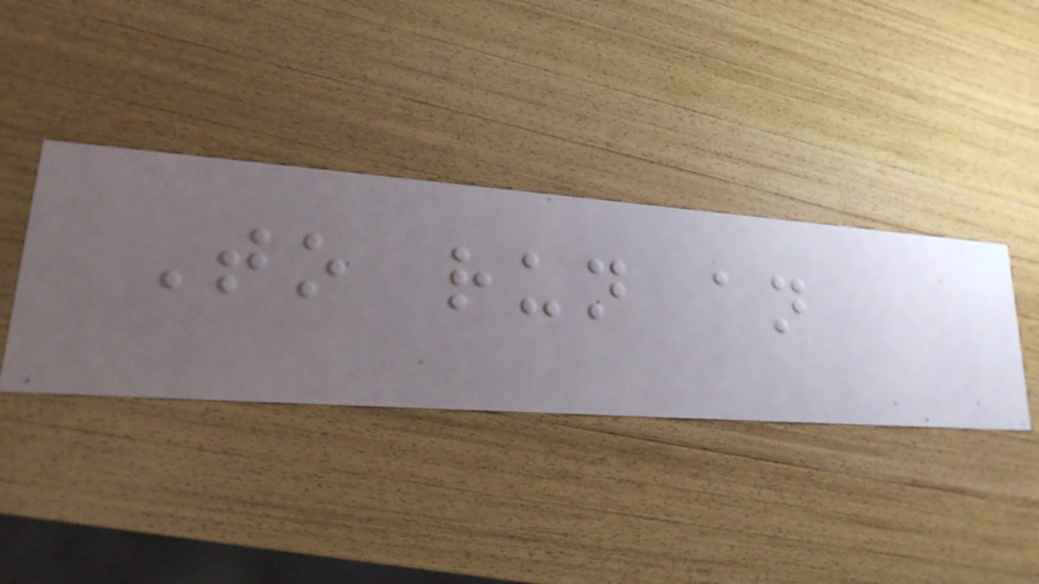To run an
